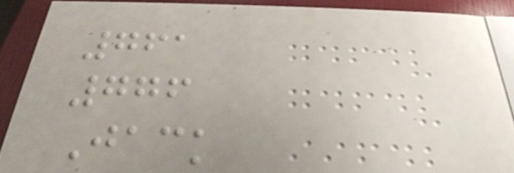761
776
Jack
